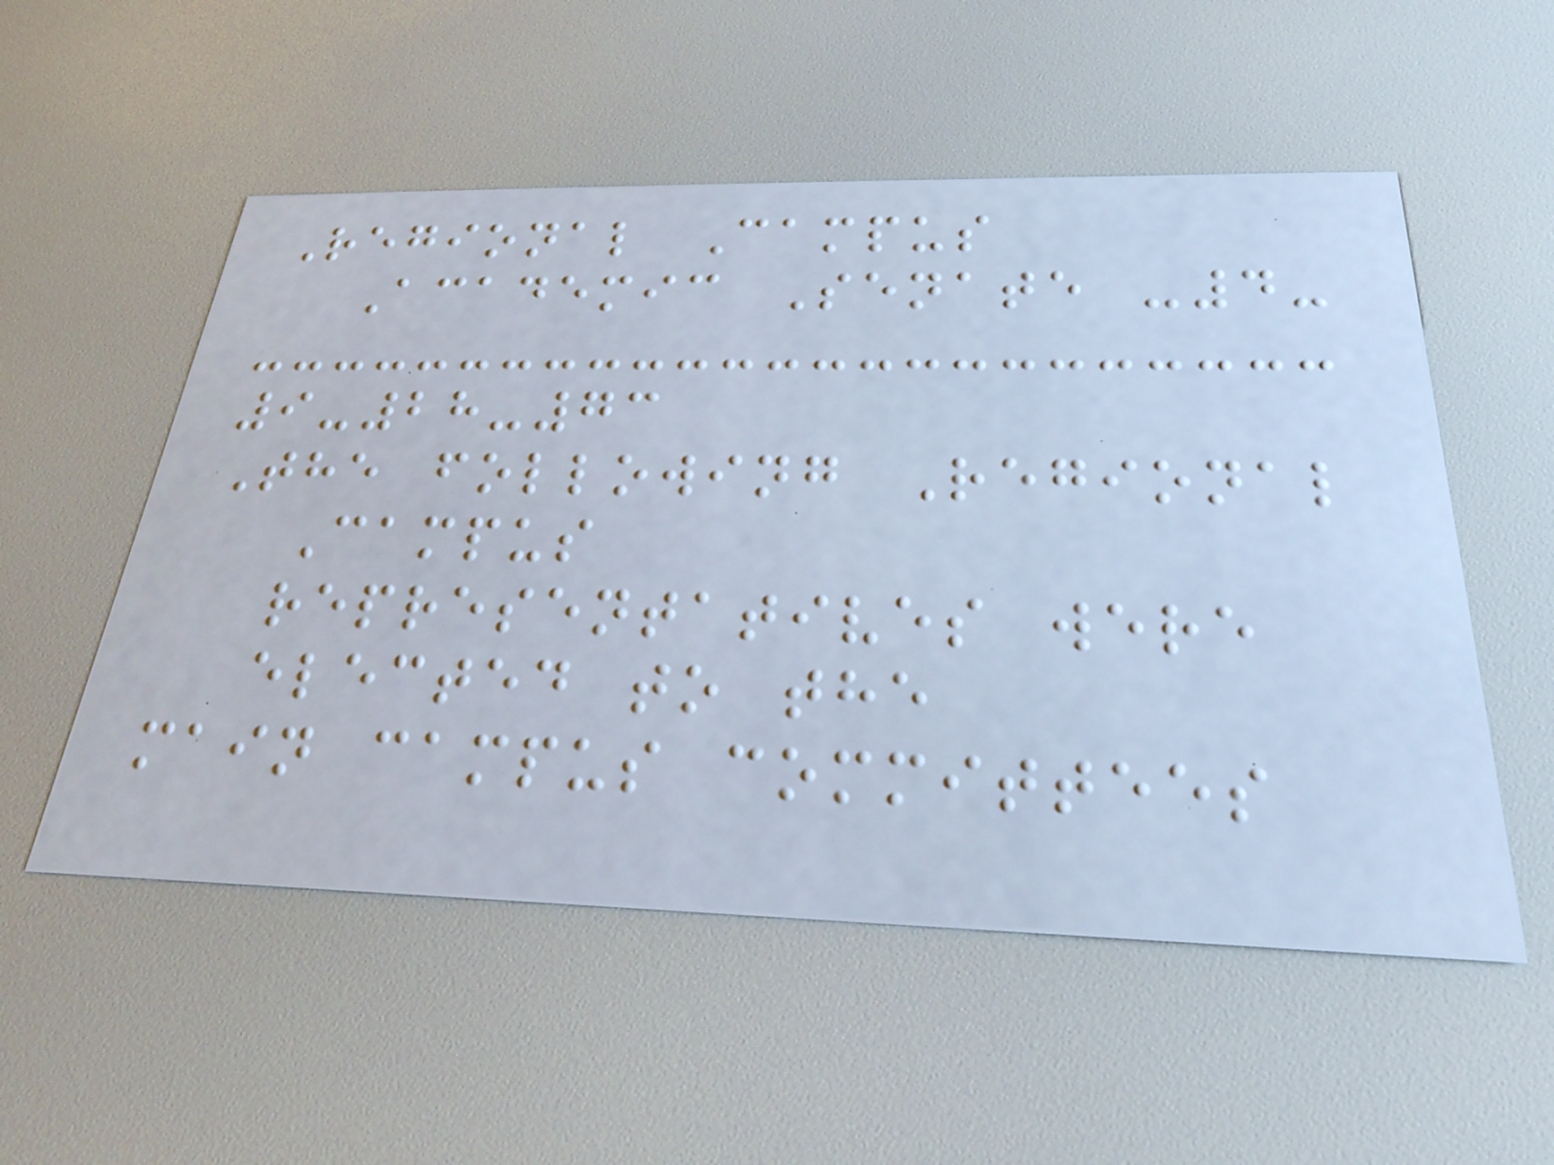Regional Campus
Academic Senate -4-
9-28-73
The following Regional
Campus
representatives were
elected to the
main campus committees
